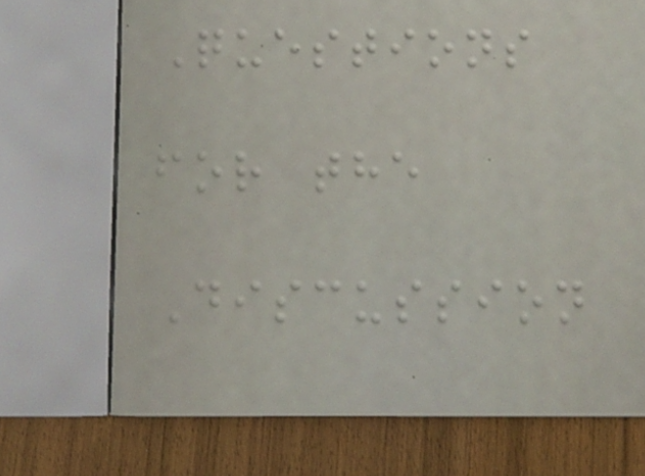Questions
for the
Discussion
